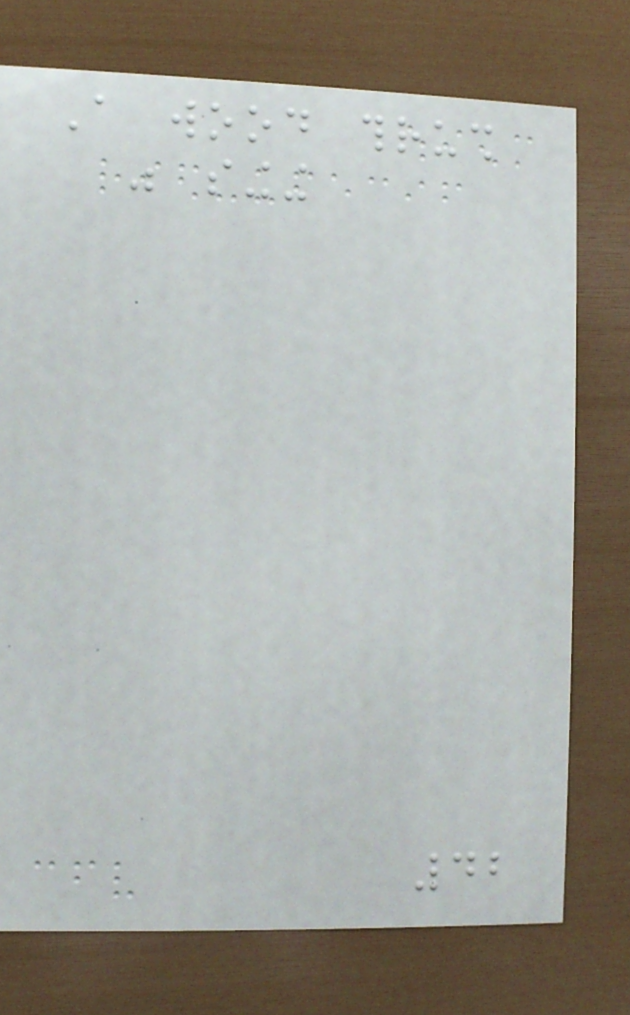A wood thrush
was singing
42
